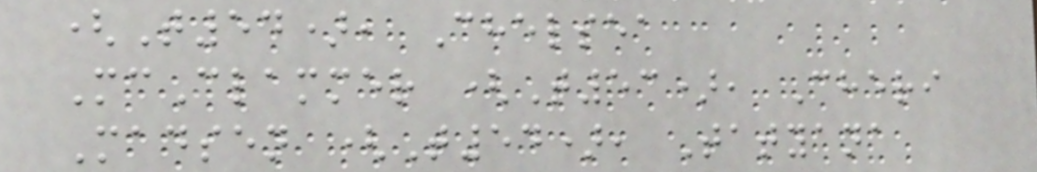(T54), Chelsea
McClammer (T53), Cheri
Madsen (T54), Tatyana
